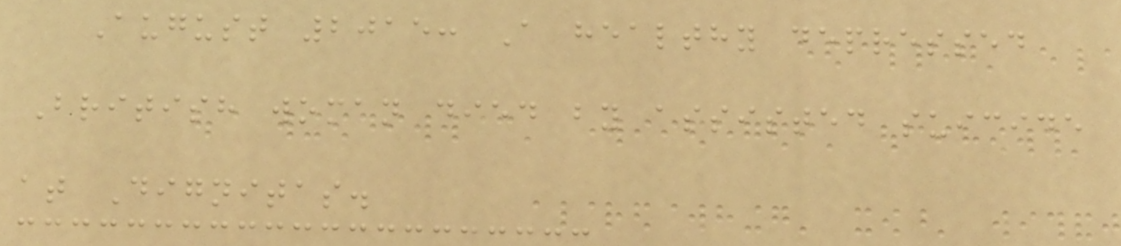August 2015: A healthy depressed
British woman died by assisted suicide
at Dignitas.
